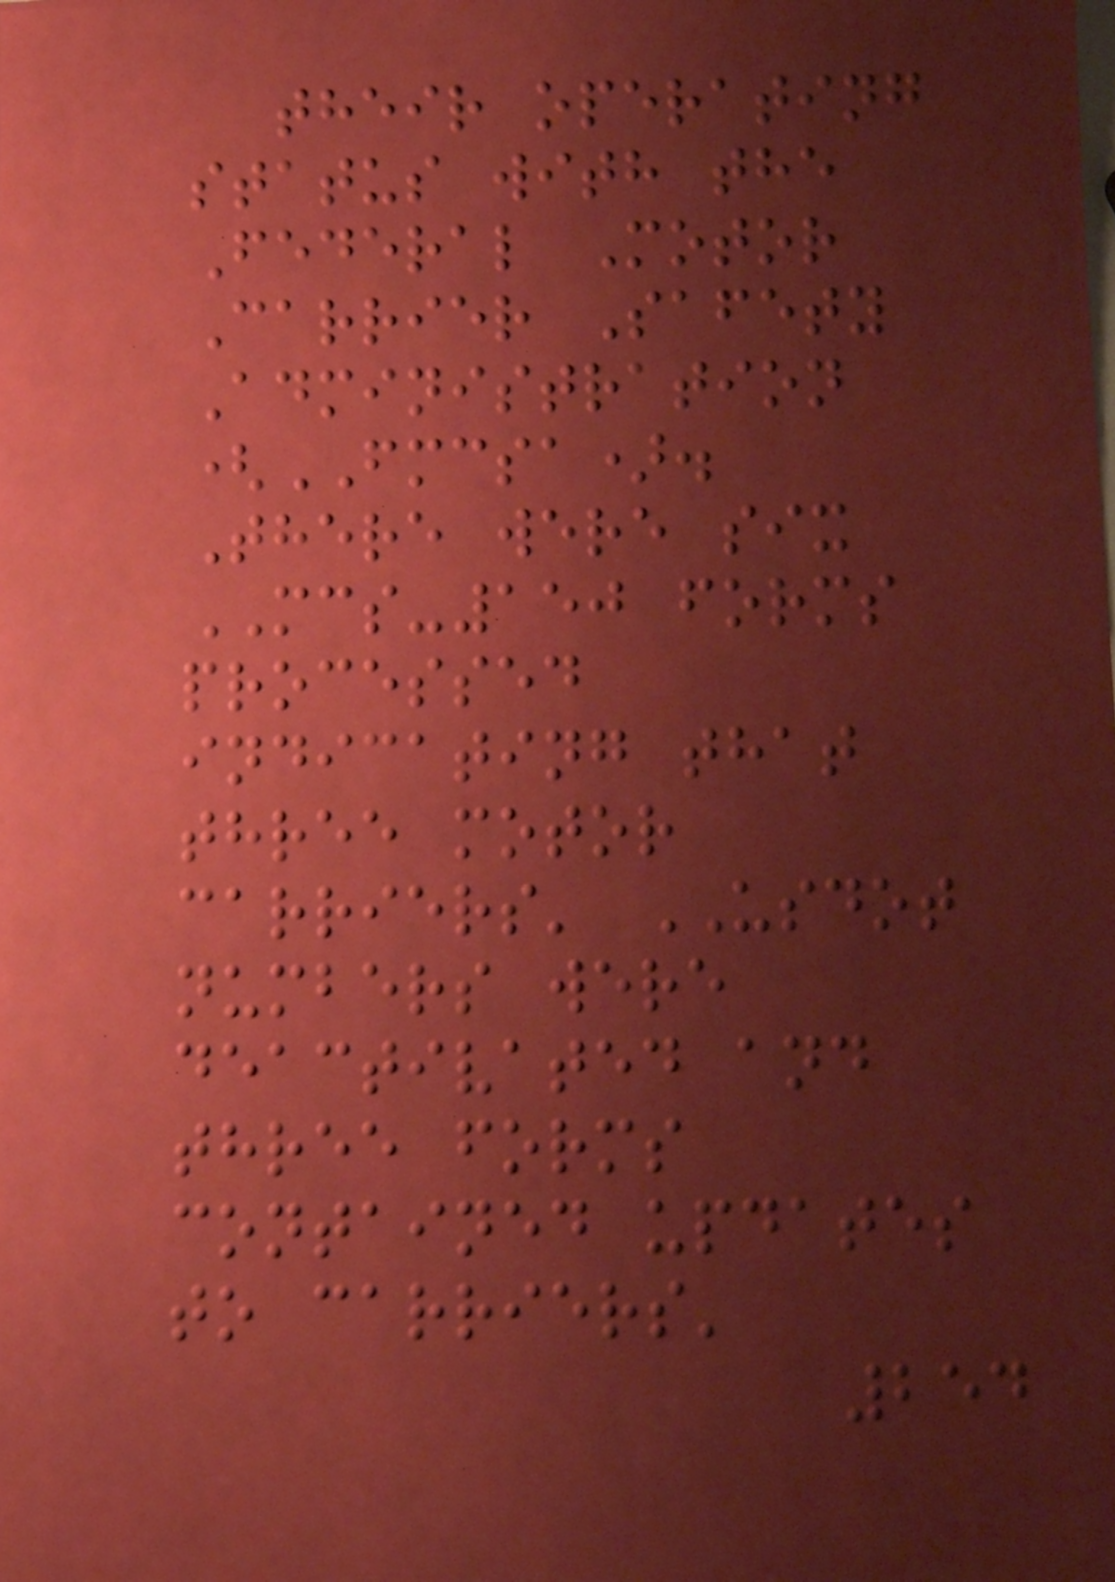their operating
status with the
Federal Motor
Carrier Safety
Administration
(FMCSA).
There were six
MCS-150 forms
processed
indicating that
three motor
carriers' USDOT
numbers were
deactivated and
three forms
contained updates
to carriers'
254
